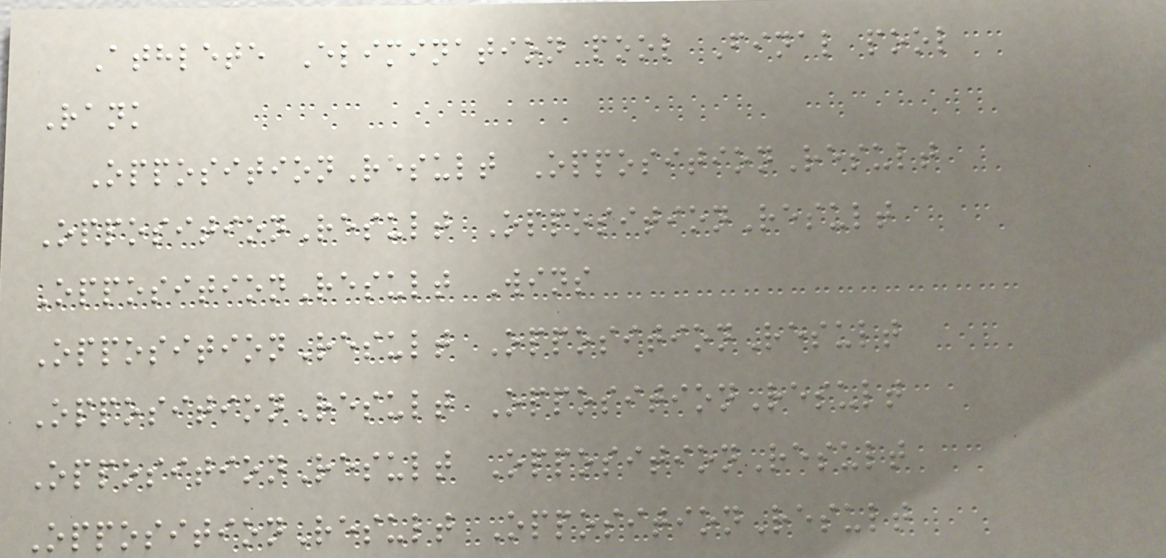Athlete Elimination pool Final pool
Rank
OppositionResult OppositionResult
OppositionResult OppositionResult
OppositionResult Wins
OppositionResult OppositionResult
OppositionResult OppositionResult
OppositionResult OppositionResult
OppositionResult OppositionResult
